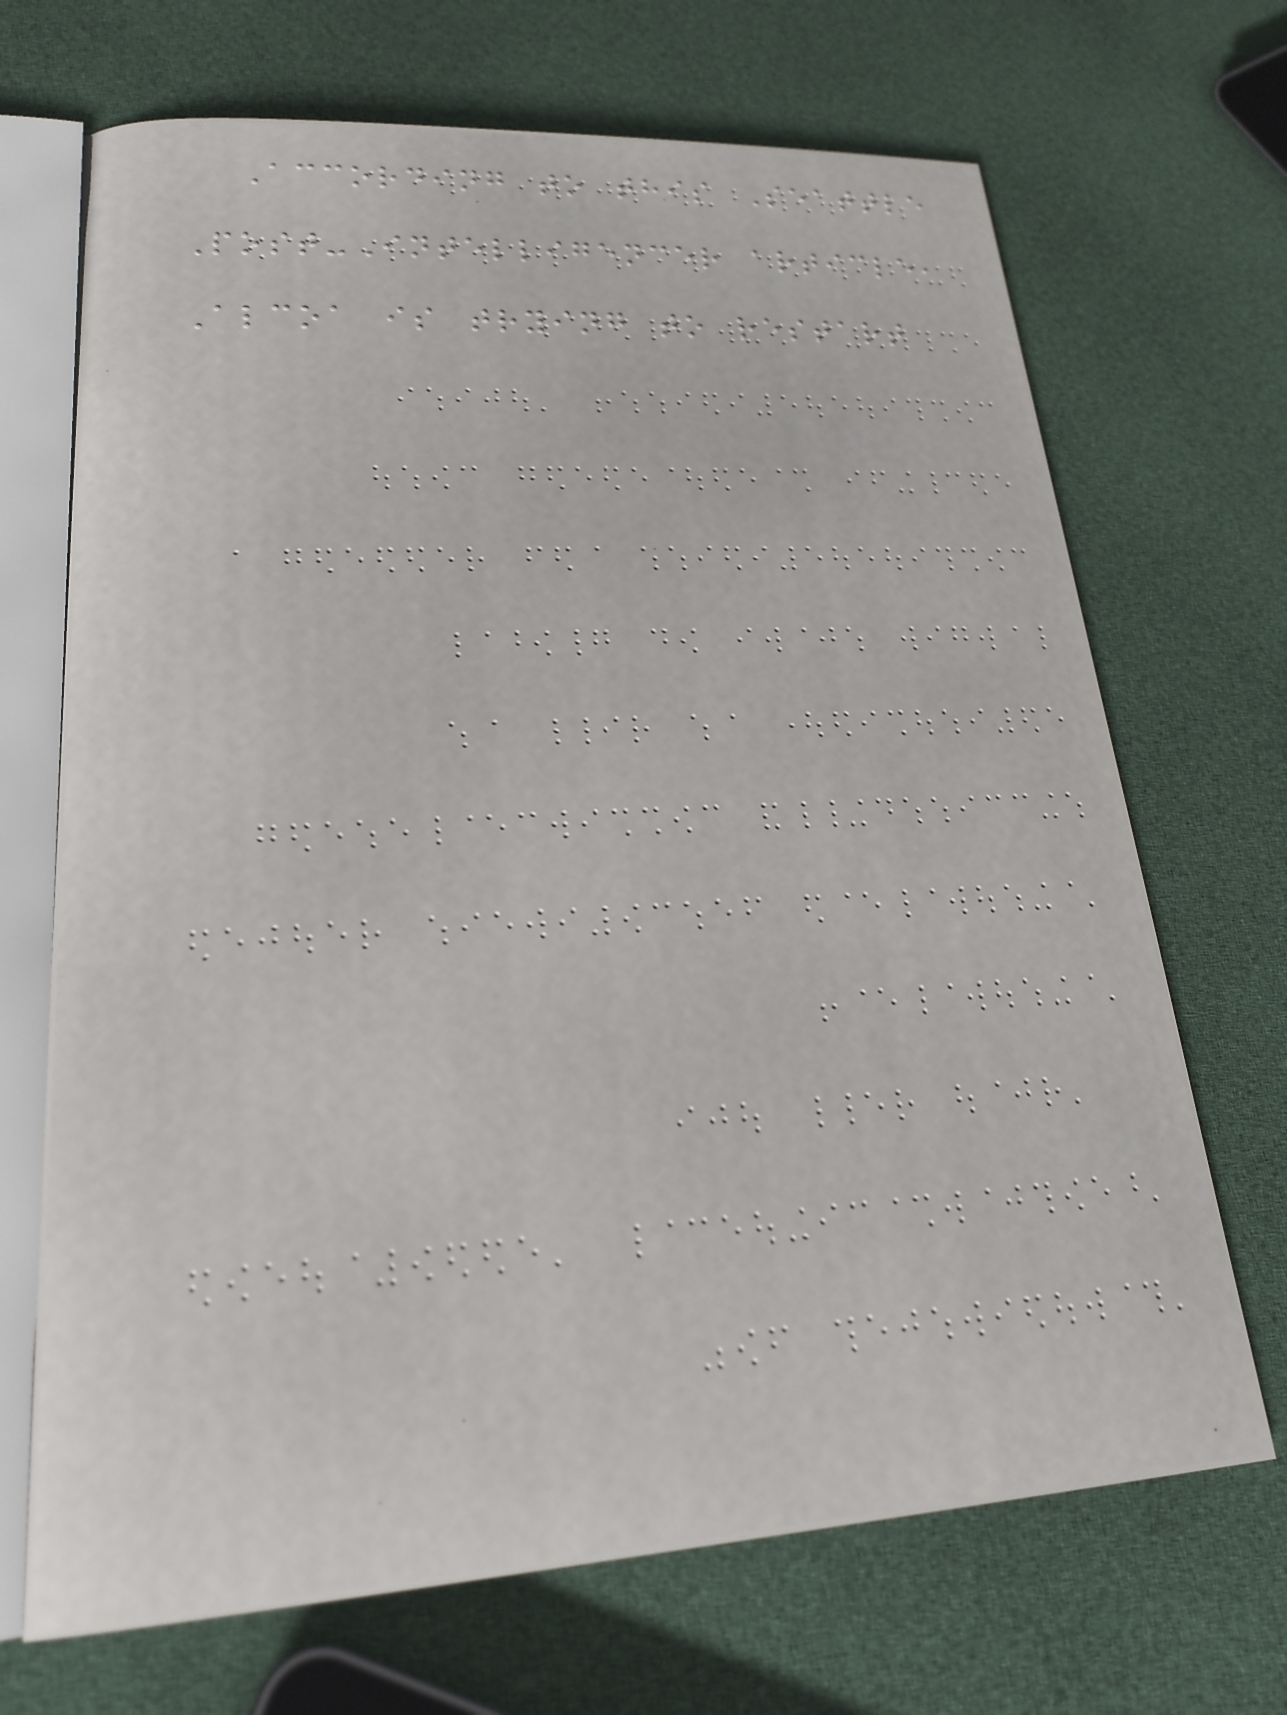According to this Seattle
Post-Intelligencer article,
Alcoa is trying to restart
